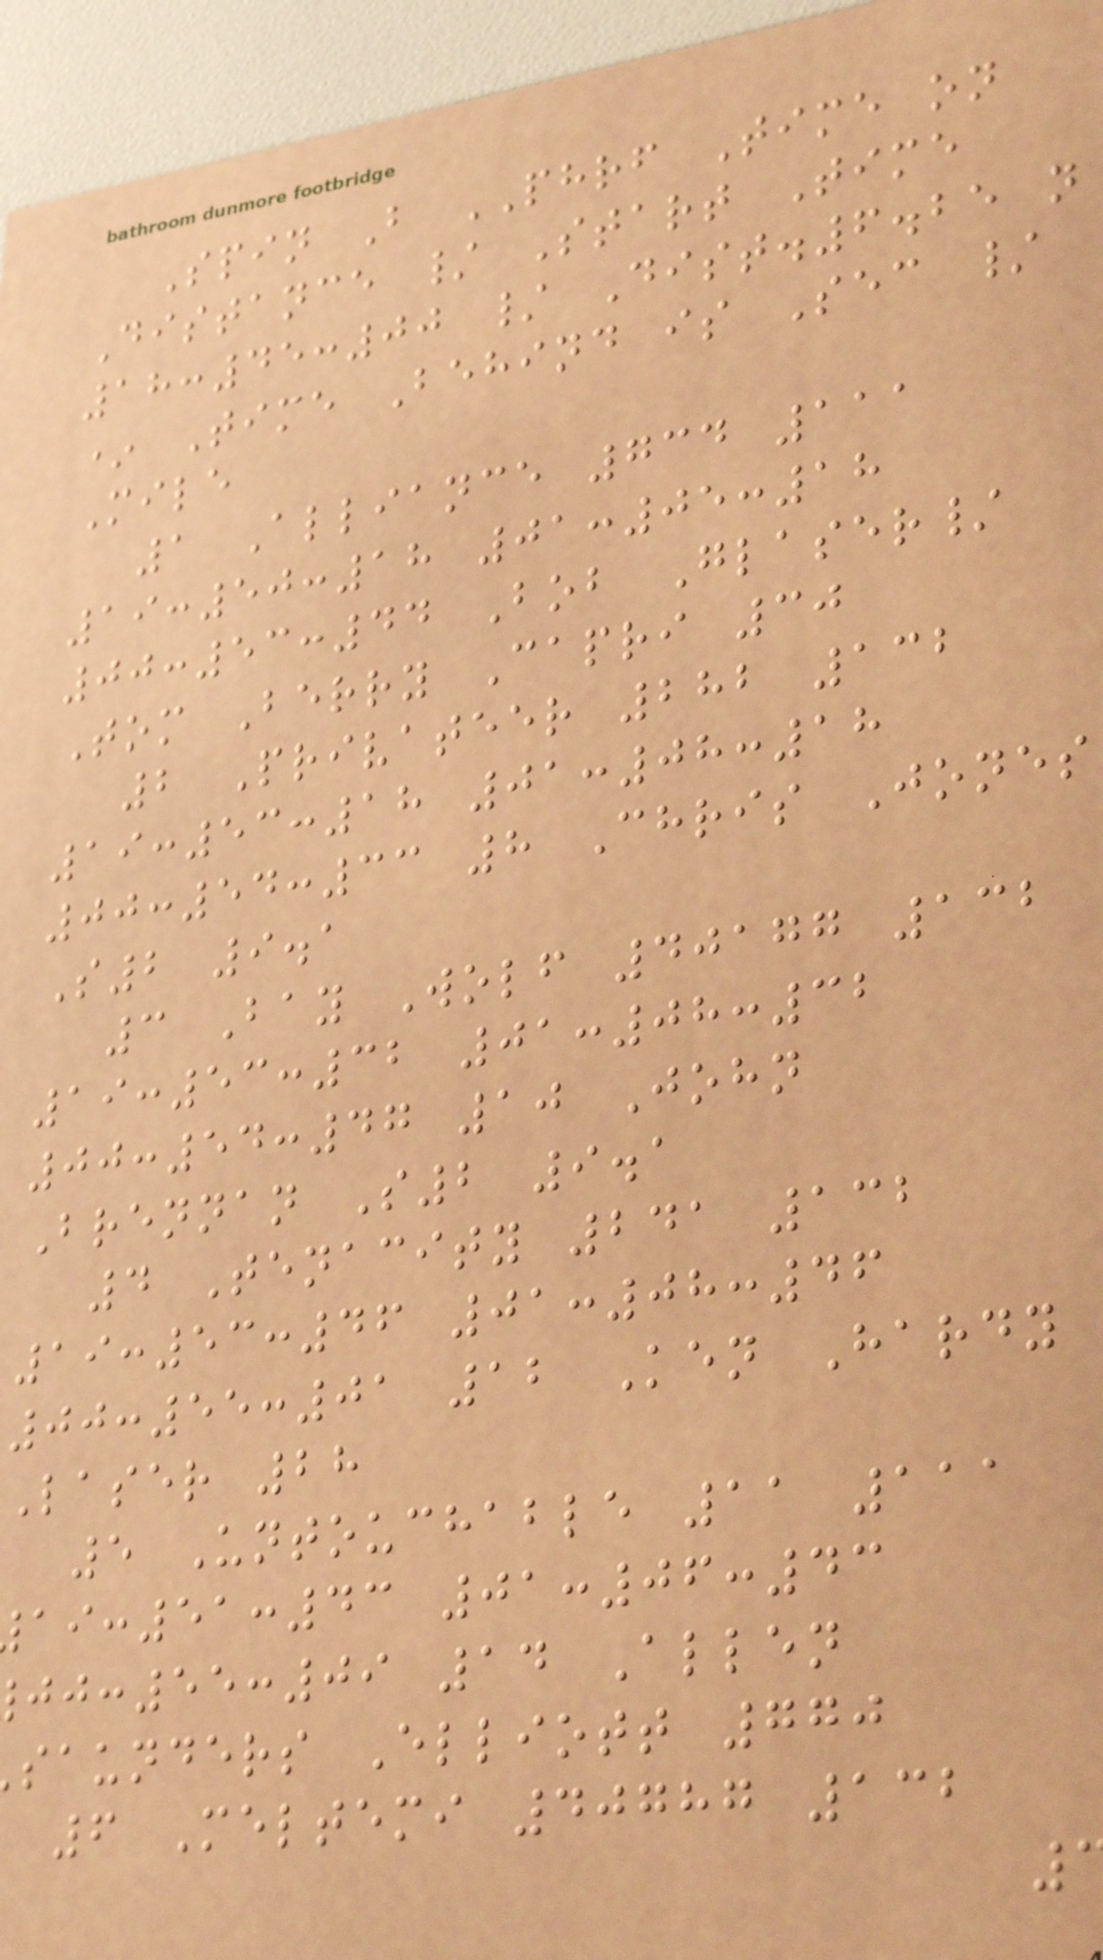Spin B PHRF Time on
Distance / Start Time
18:45:00 / Dist.6.25 n
* Time Behind is Sec /
Mile
1 Alliance 734 111
19:50:18 01:05:18
00:53:44 Bob Glaser/
Tom Berry Capri 30
2 Privateer 282 132
19:53:18 01:08:18
00:54:33 8 Chris Jones
S2 9.1
3 Bay Wolf 40177 132
19:53:32 01:08:32
00:54:47 10 John
Brennan S2 9.1
4 Tenacity 241 132
19:53:46 01:08:46
00:55:01 12 Ken Hardy
Laser 28
5 Untouchable 11 111
:51:43 01:06:43
:55:09 14 Allen
saunders Elliott 770
6 Meltemi 40787 132
